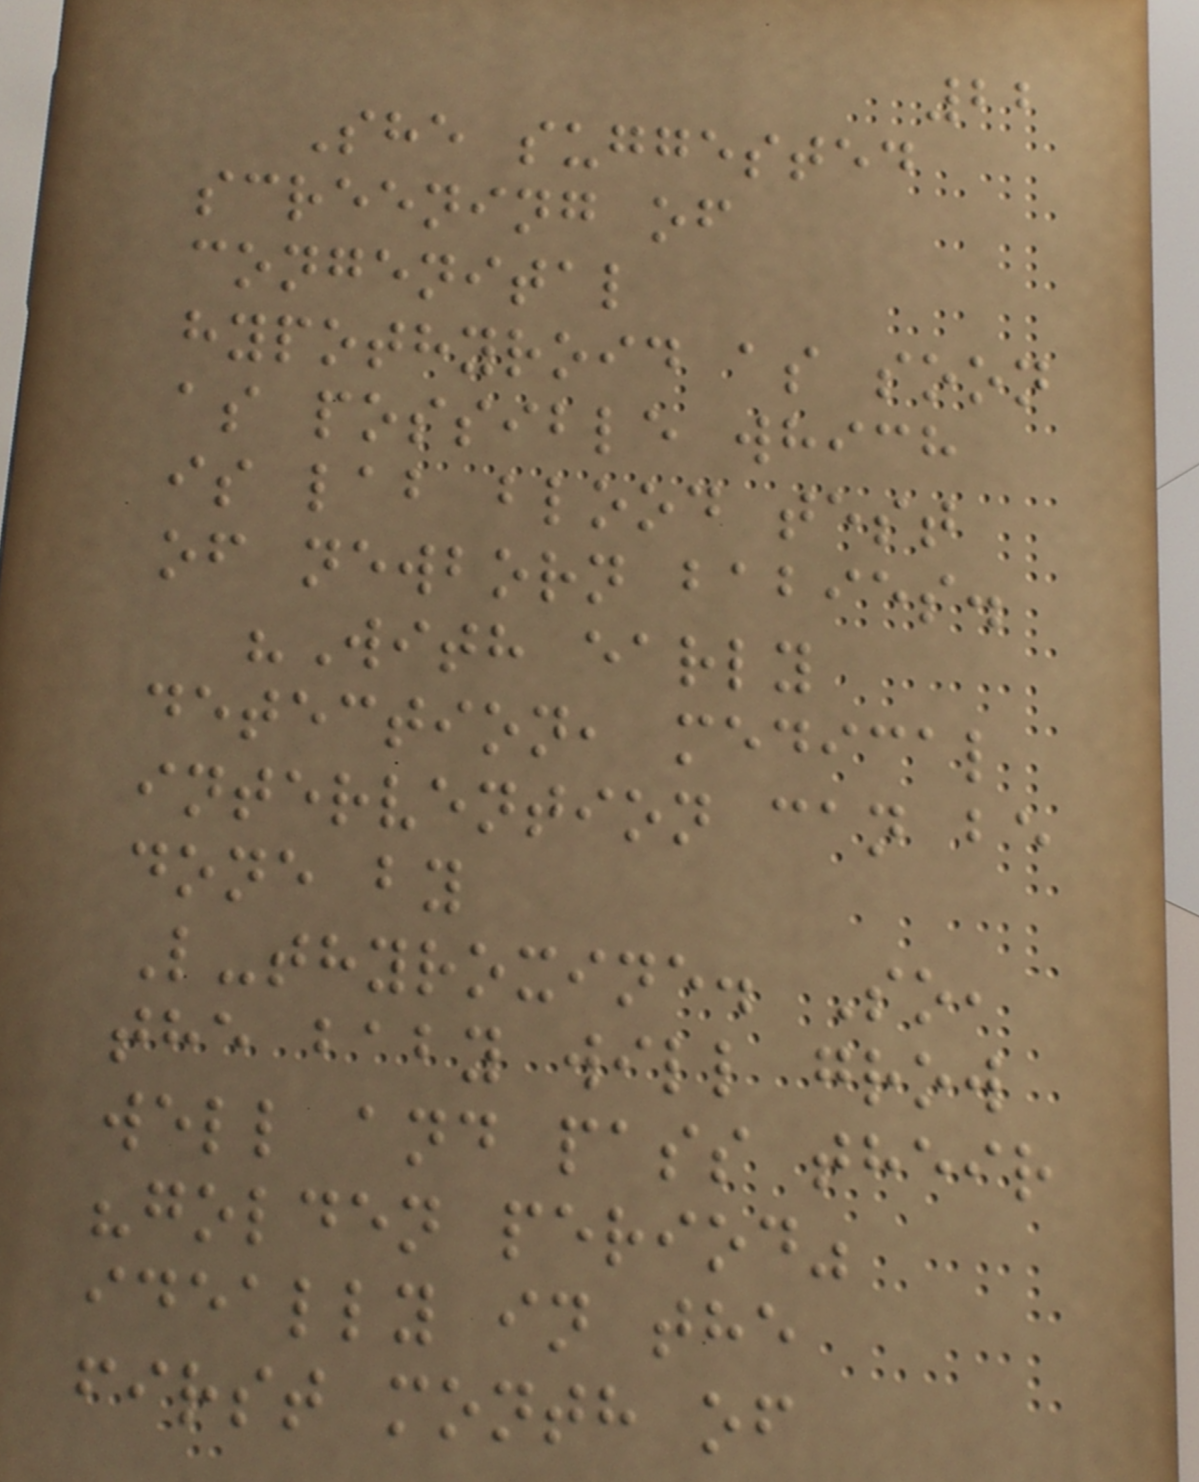22
She suggested
screening of
congenital
hypothyroid as soon
as possible which
is lab blood test
of newborn babies.
"With early
detection, medical
intervention can be
done by
L-thyroxine. So,
the baby will grow
well and pass their
"golden period"
ideally in the
first month of
